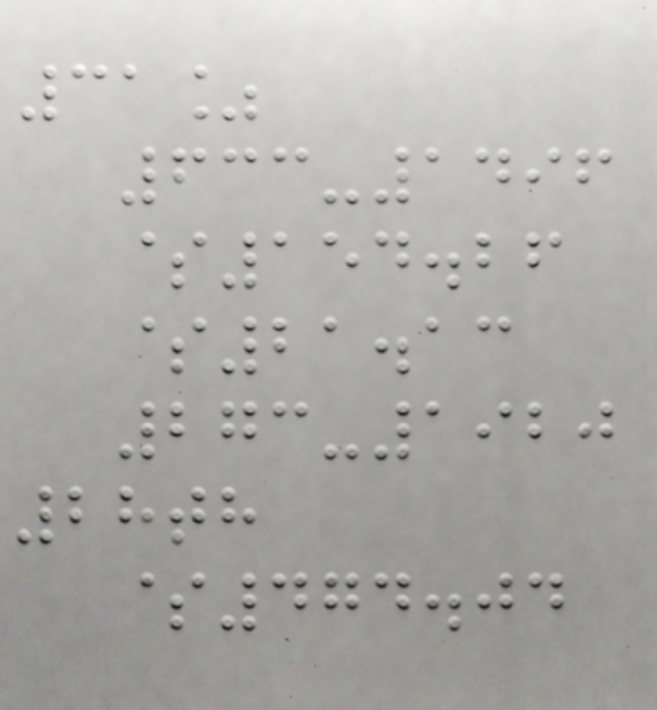31%
633-1496
$154.26
$21.13
273-1920
28th
$474.04
